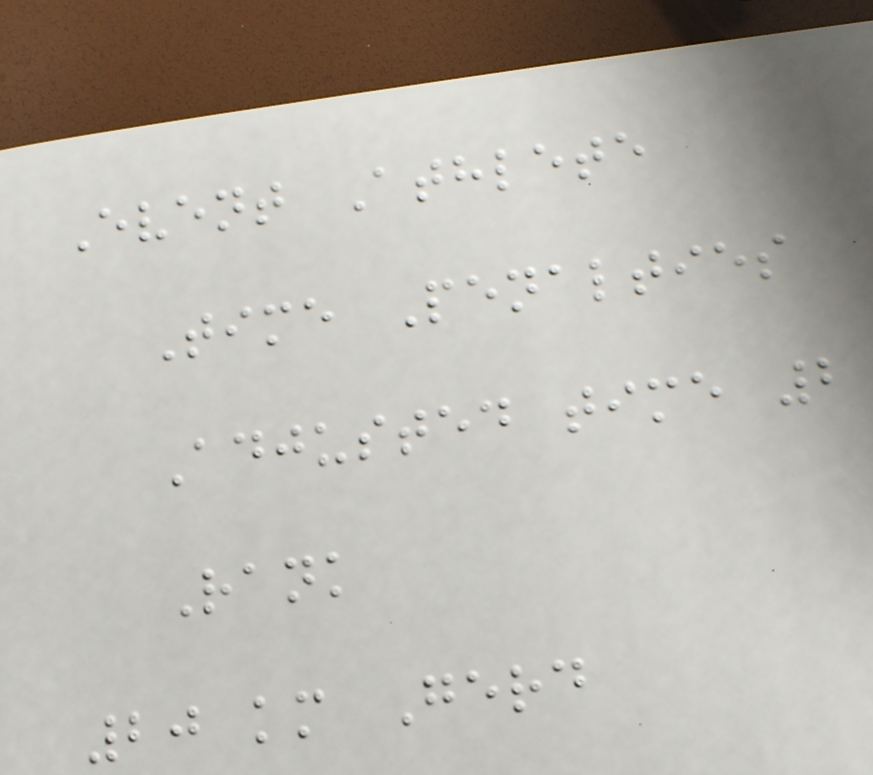Event Athlete
Time Penalties
Adjusted time 2
Rank
20 km Gerd
